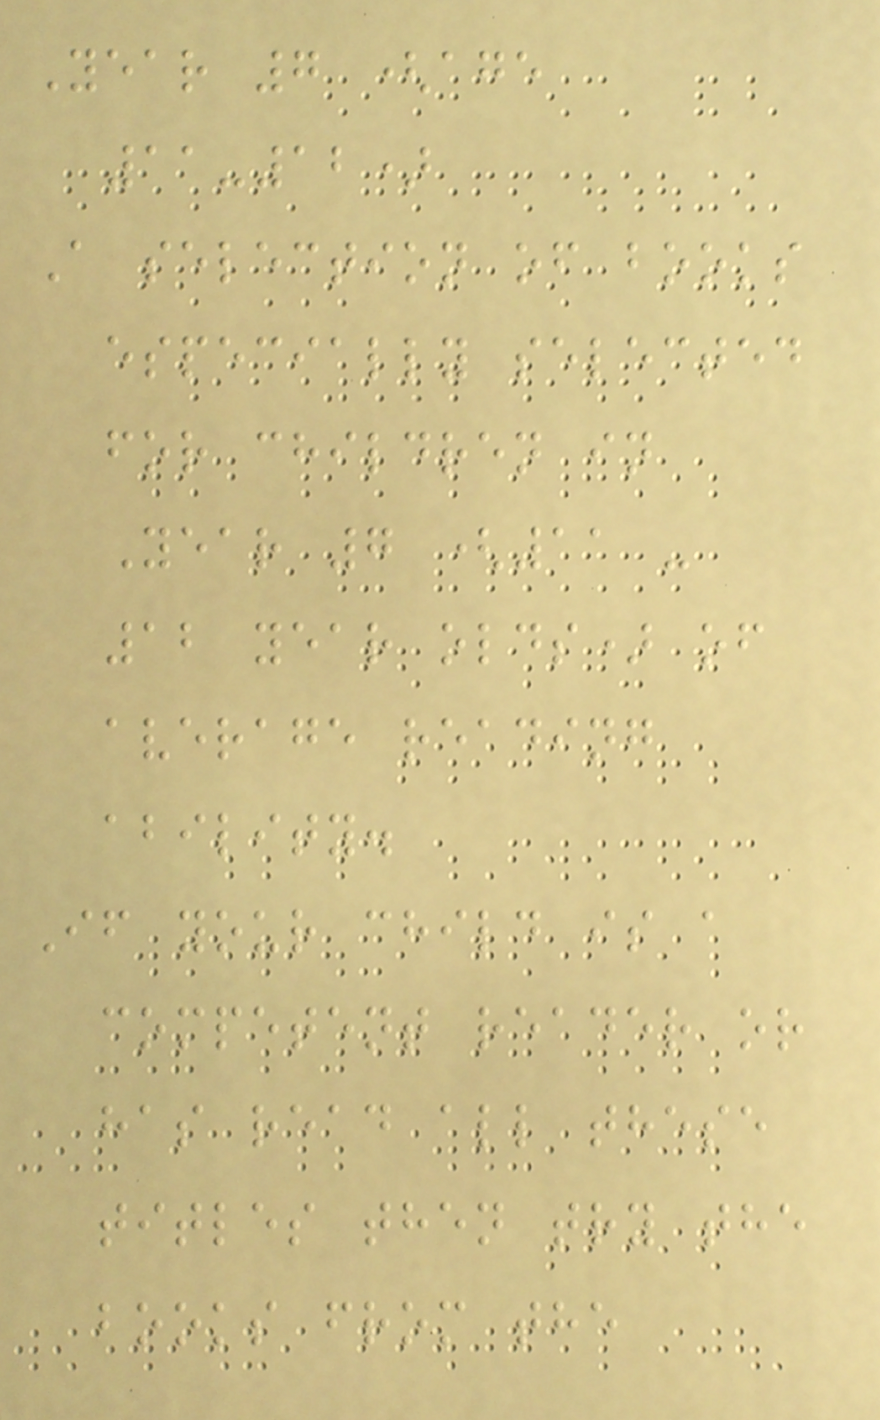Year 7 (age
11-12)
A selection of books
especially selected
for children in
Year 7 (11 -
12 year olds) of
average reading
ability.
If your child is a
competent reader or
has read all these
titles then try the
books from the
